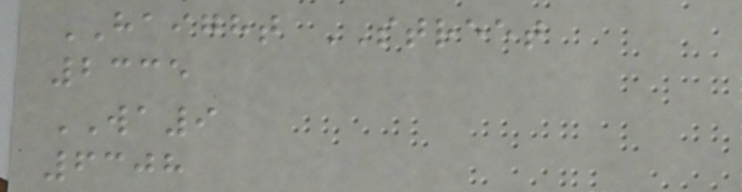HAIGHT STREET
2335
WA9
6308
